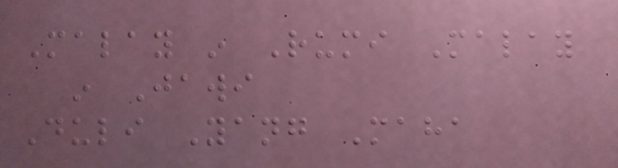Malay in Rumi Malay
in Jawi
Duli Yang Maha
